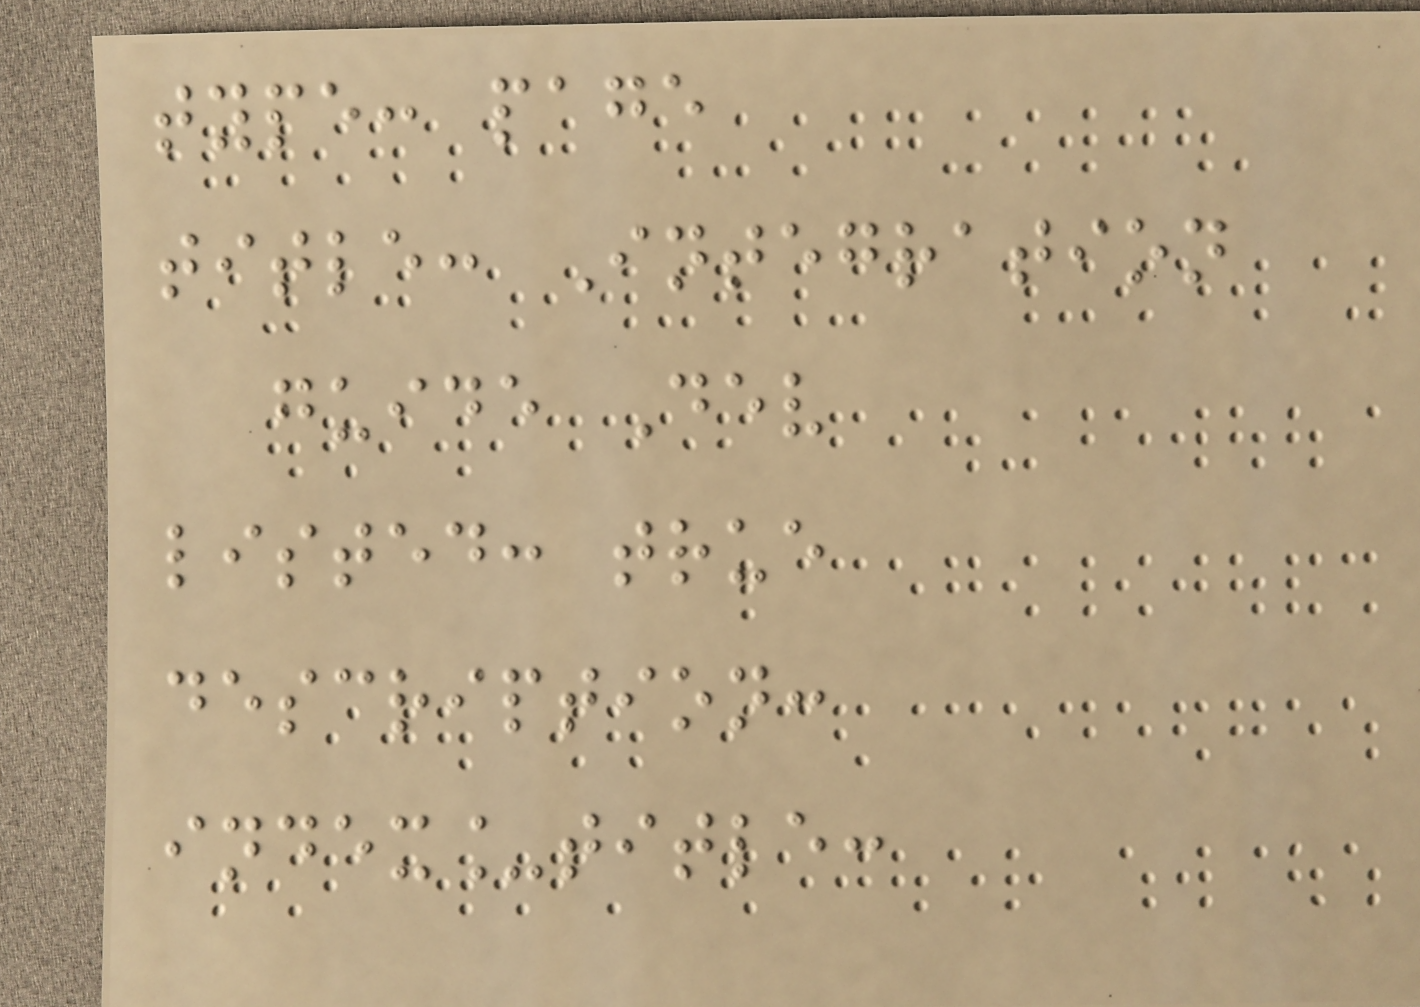type: page
title: Integration
guide Dev
listed: true
description:
index_title:
